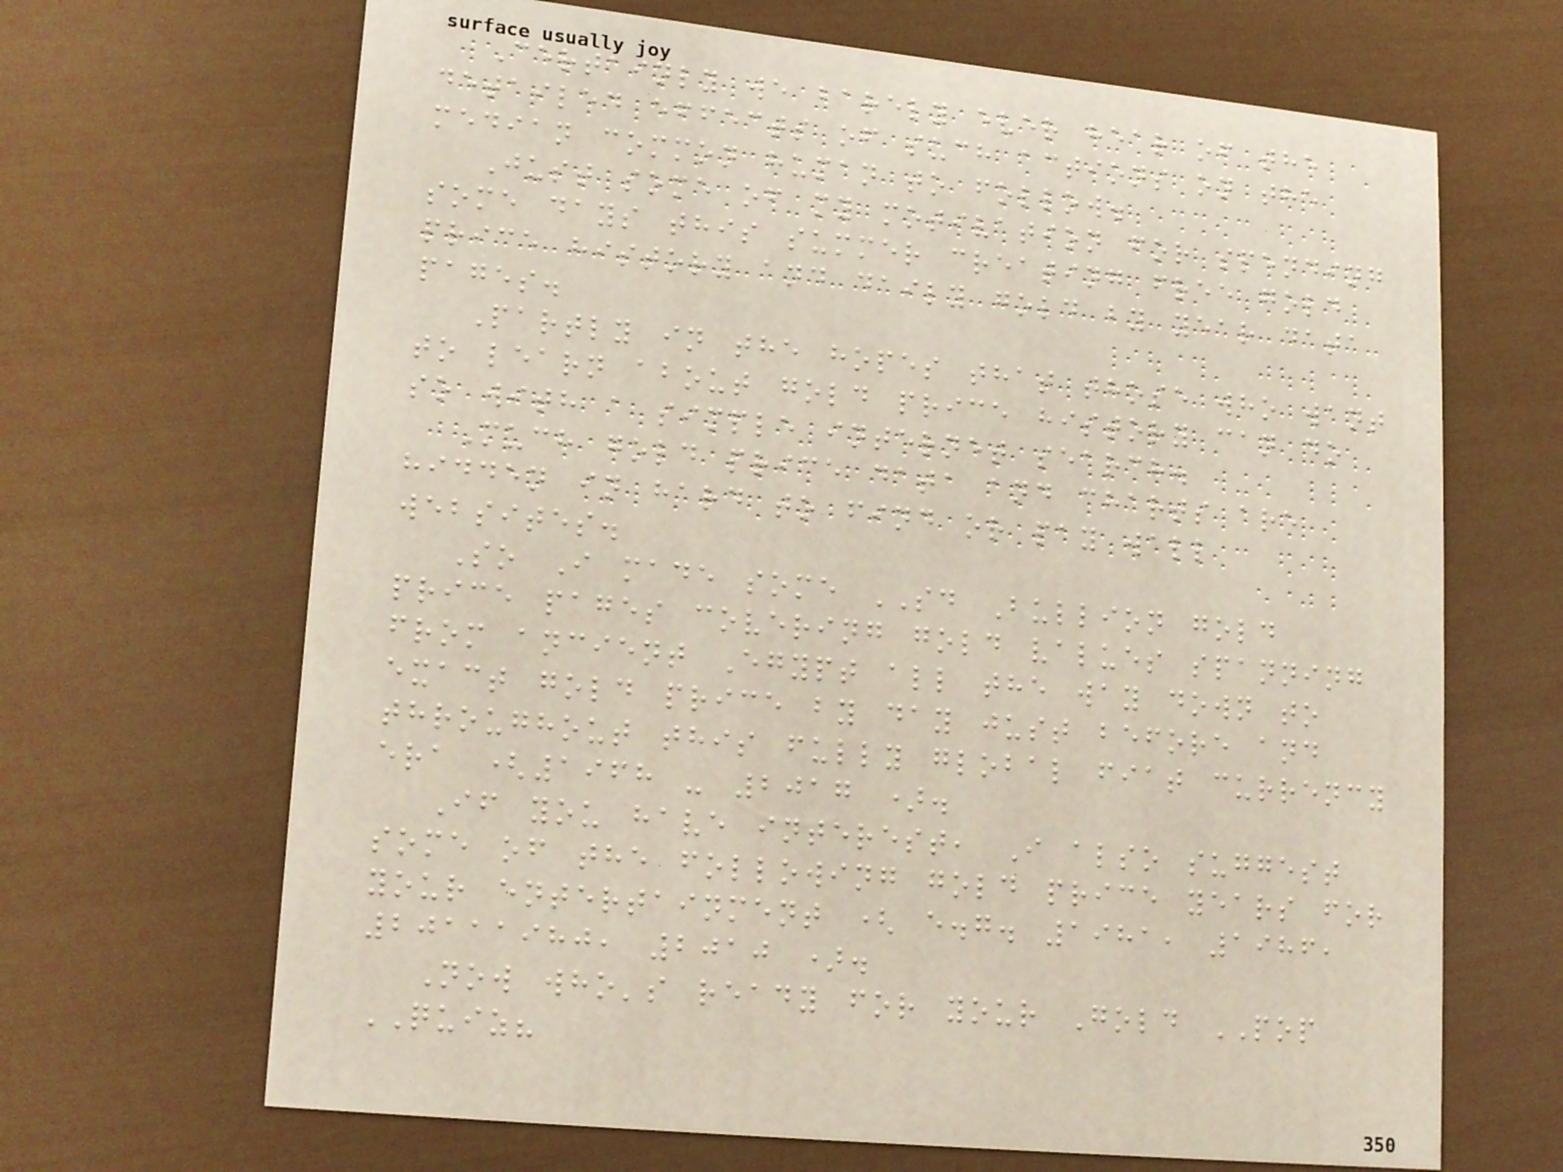Certainly we barely ever hear of the
detailed effects of such actions on the
median common human to follow.
Just some of my motivation for spending
some days this summer creating free gold
price history and daily gold by year data
pages.
Partly in the hopes that those who want
to learn about gold price history can do
so with a simple internet search.
Much gold price data and charts are
hidden in hard to find or pay wall
websites.
So I made some SD Bullion gold
price pages covering gold values spanning
from ancient Egypt all the way down to
exact gold price by day just before and
throughout this fully global fiat currency
era (1968 - 2017 ).
If you have interest, I also suggest
some of the following gold price years for
your entertainment ( e.g. 1981, 1986,
20111980, 2010 ).
Now who's ready for your Gold POP
QUIZ?
